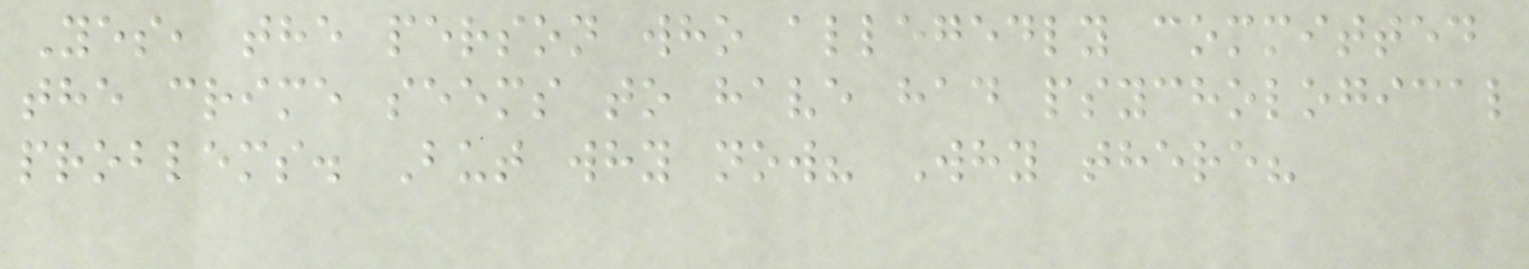Yes, the person who allegedly committed
the crime seems to have had psychological
problems. But why now? Why there?
